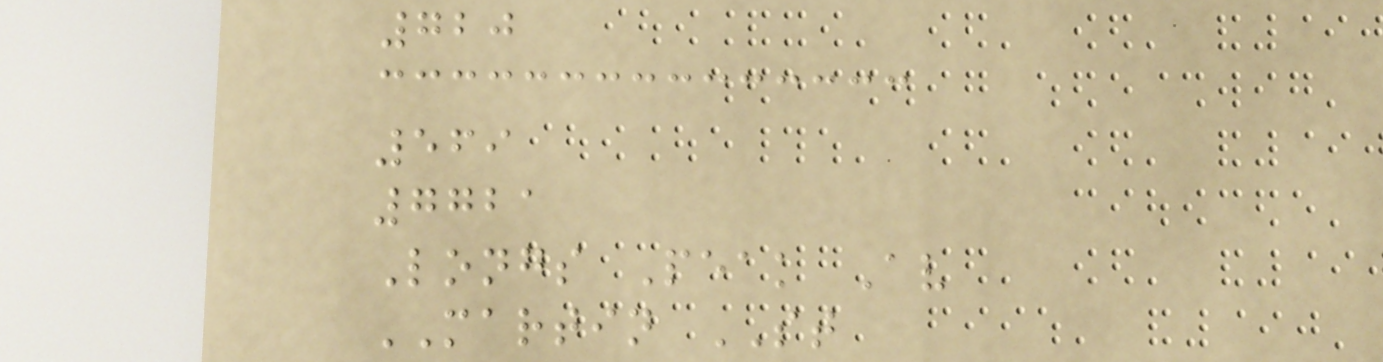720
569
7721
Longs Peak Av
MARTIN ST
